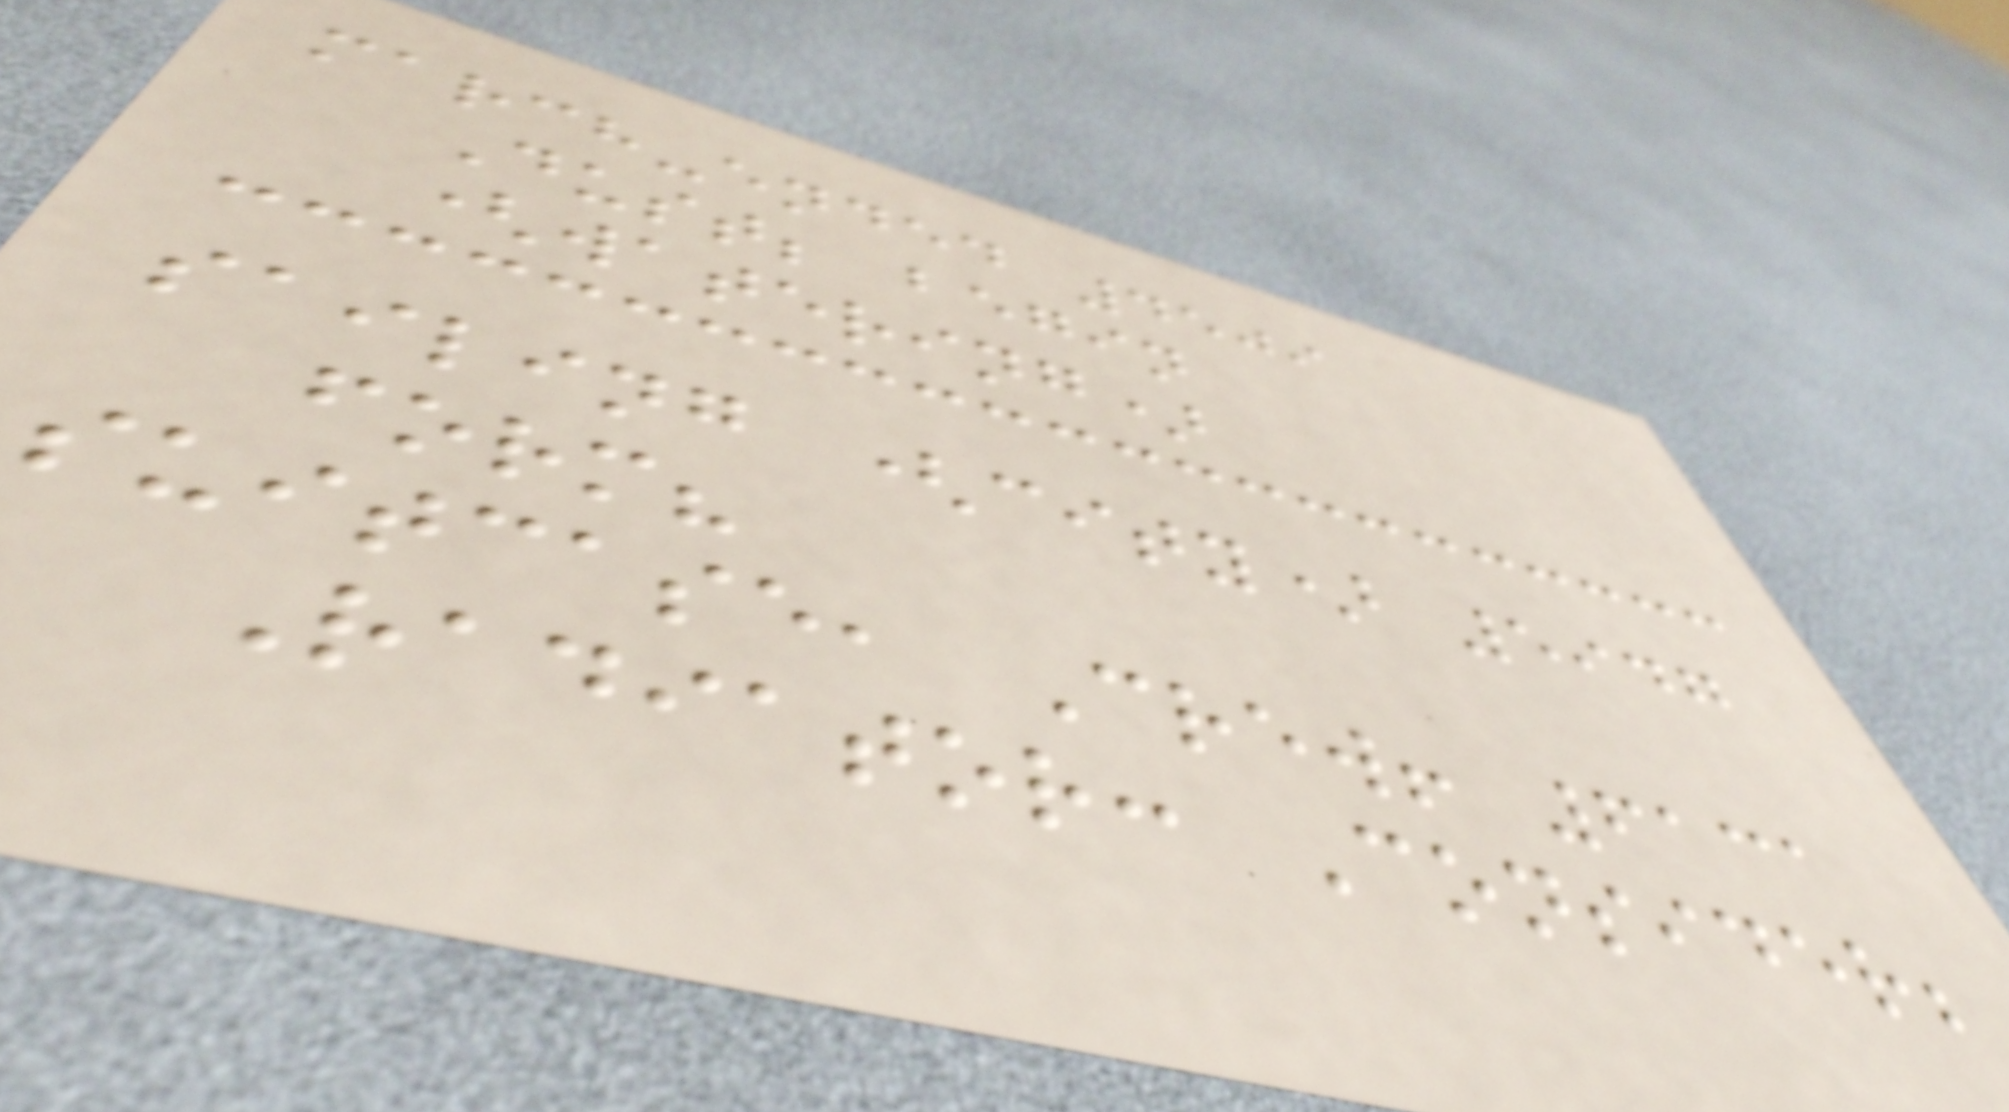march-ended 4509
Dust; begin
(watering)
sailing (city) 5947
form?
suitcase, Crew! 6131
Radiator: Consider;
